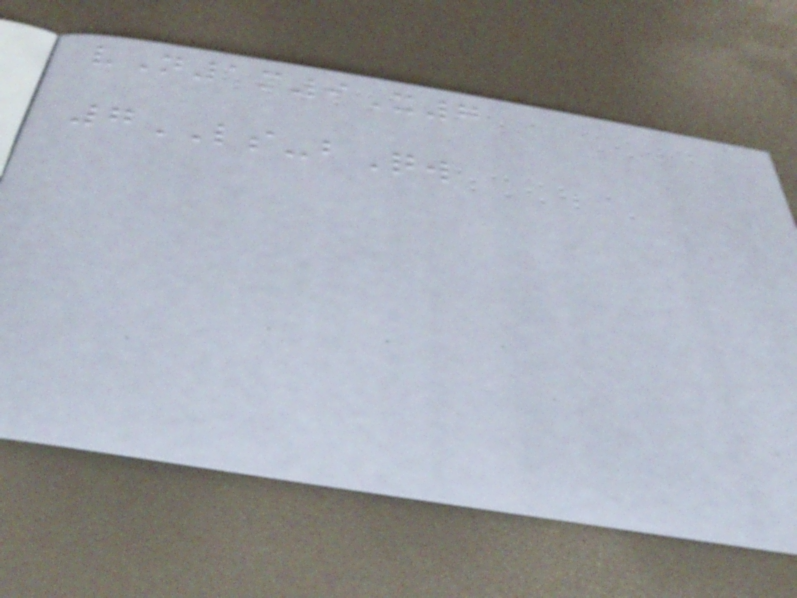vN1m9X7
7LS-bQw
